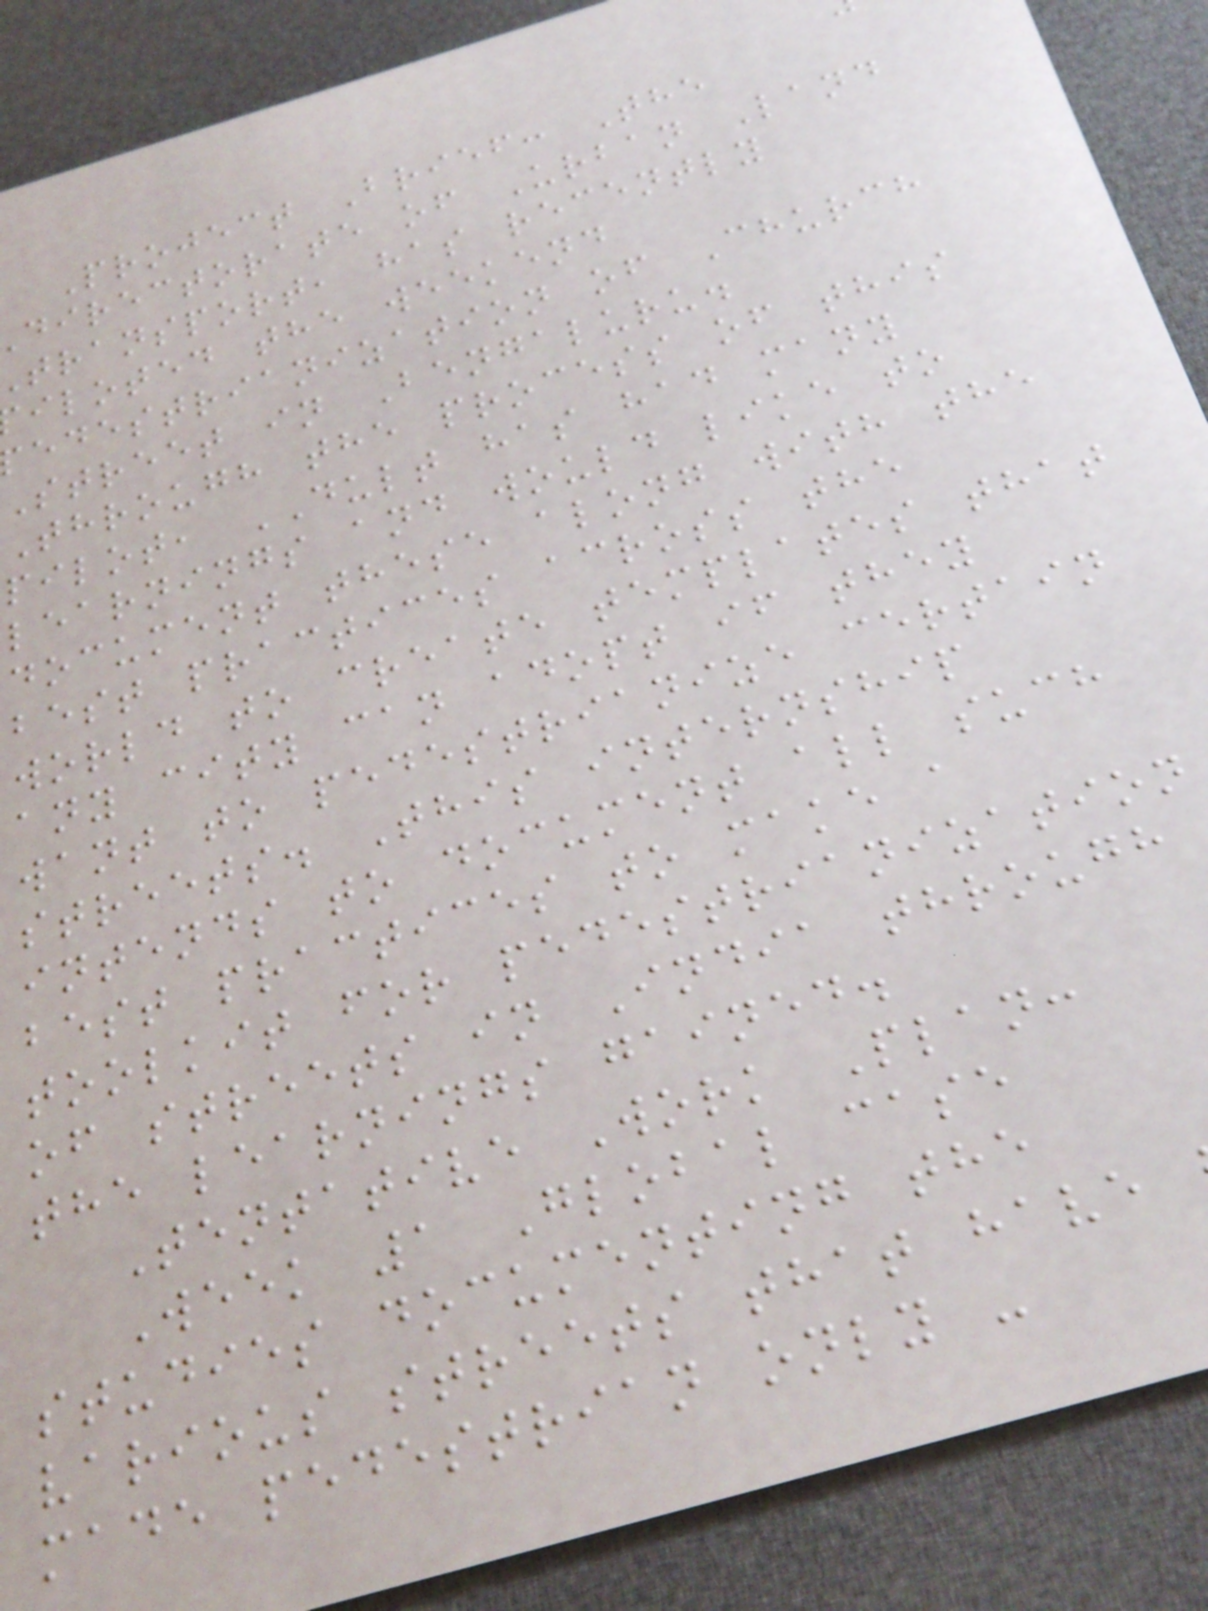Project Brief: The
directorate of Urban Land
transport, has recently
iloted the weekend
edestrianization of Church
Street in Bengaluru.
Through the process of this
pilot, DULT has had many
learnings and would like to
document these along with the
best practices across the
world to create templates that
any city can adopt if they
want to pedestrianize certain
streets. This internship
intends to document all such
best practices to make a
toolkit for pedestrianization
of streets in India through
the learnings gained.
Tentative Work Plan:
Week 1 Global case
studies documenting the
various streets that have
made pedestrian only -
